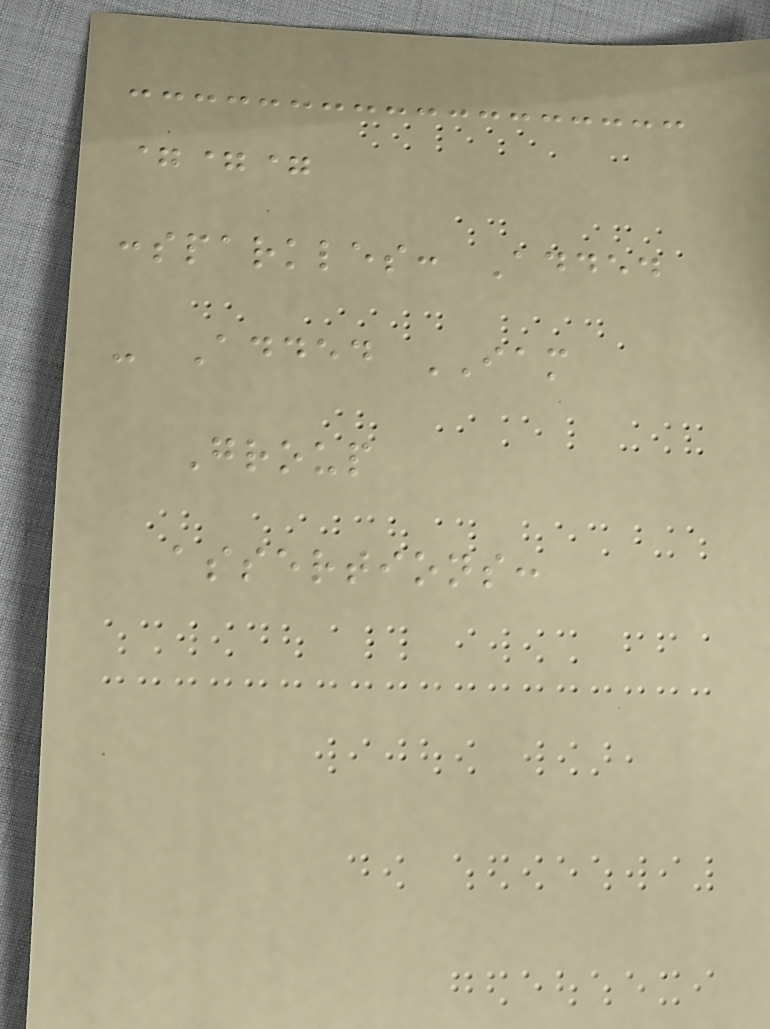===
:sparkles: Added
- Added IAM
Group
assertions:
